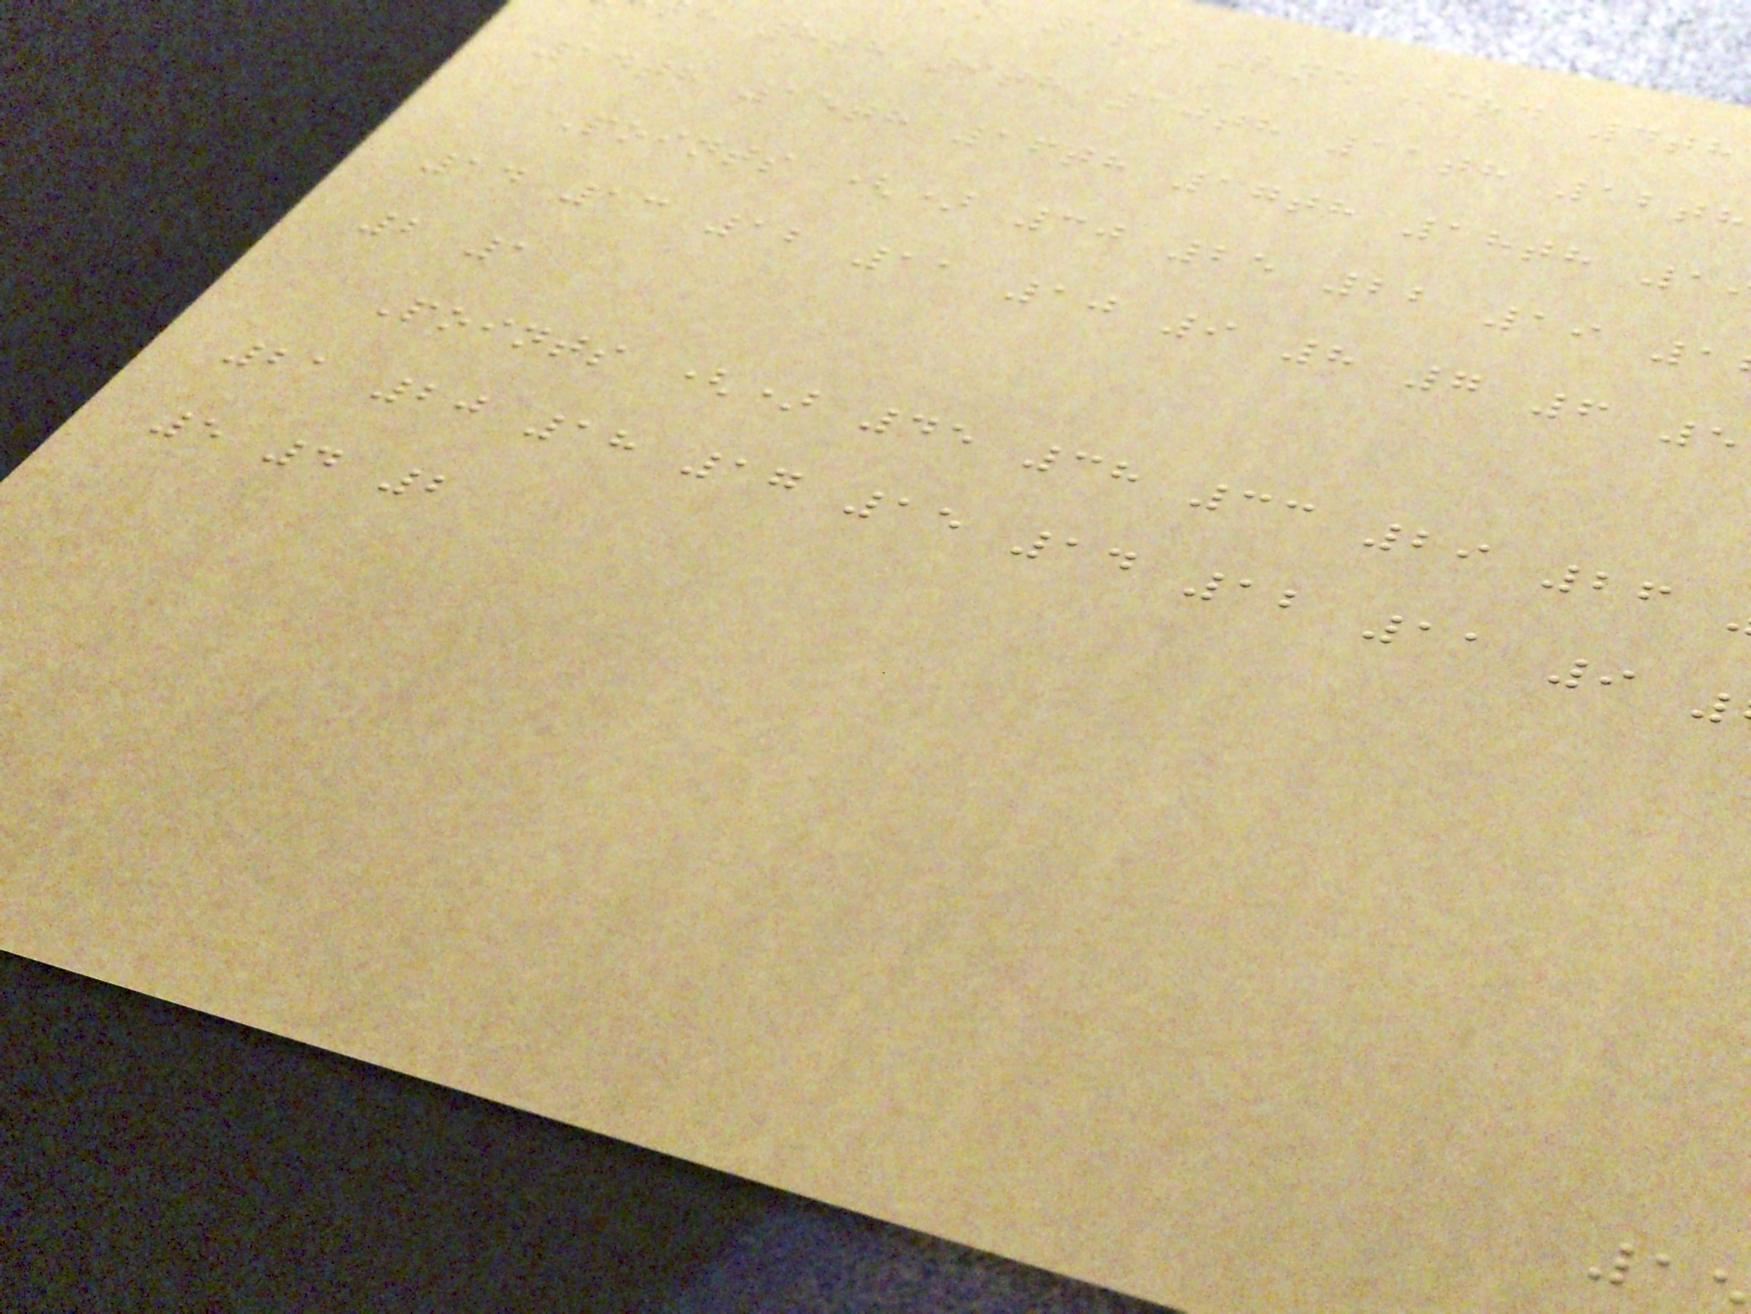1st 2nd 3rd 4th
h 8th 9th 10th 11th 12th
14th 15th 16th 17th 18th 1
Points () 30 25 22 19 1
14 13 12 11 10 9 8 7 6 5
2 1
Points () 45 38 33 29 26
21 20 18 17 15 14 12 11 9
5 4 2
